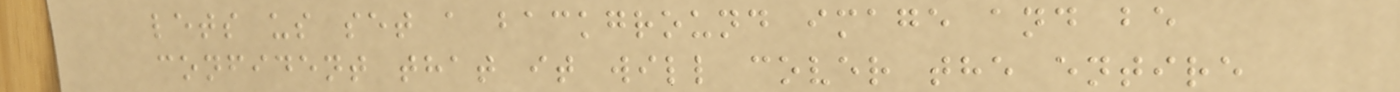lets us set a background image and be
confident that it will cover the entire
